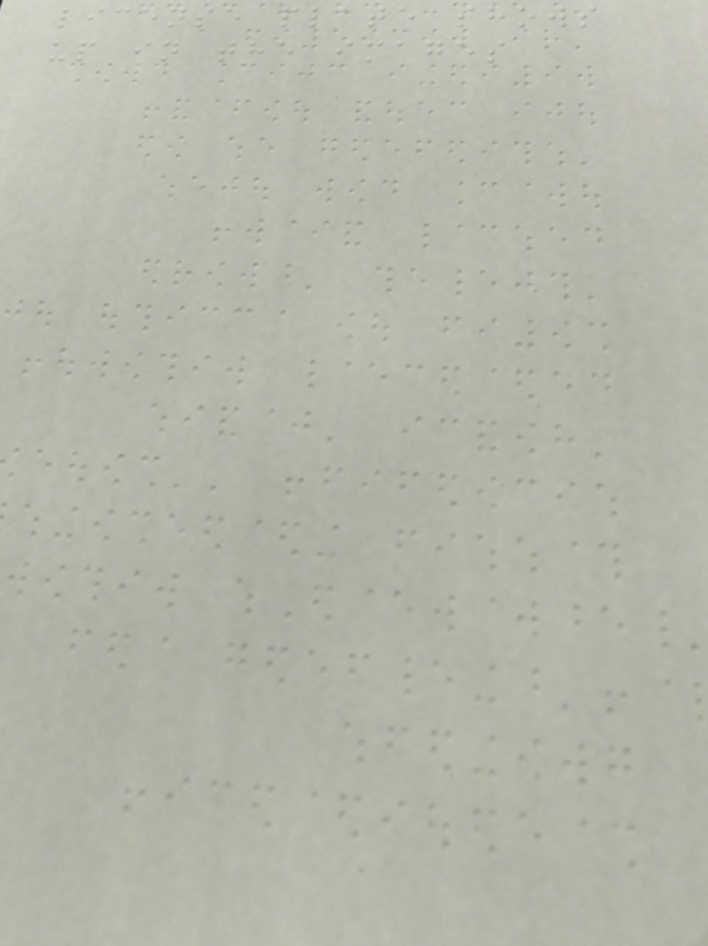license plate shows
up in the images
